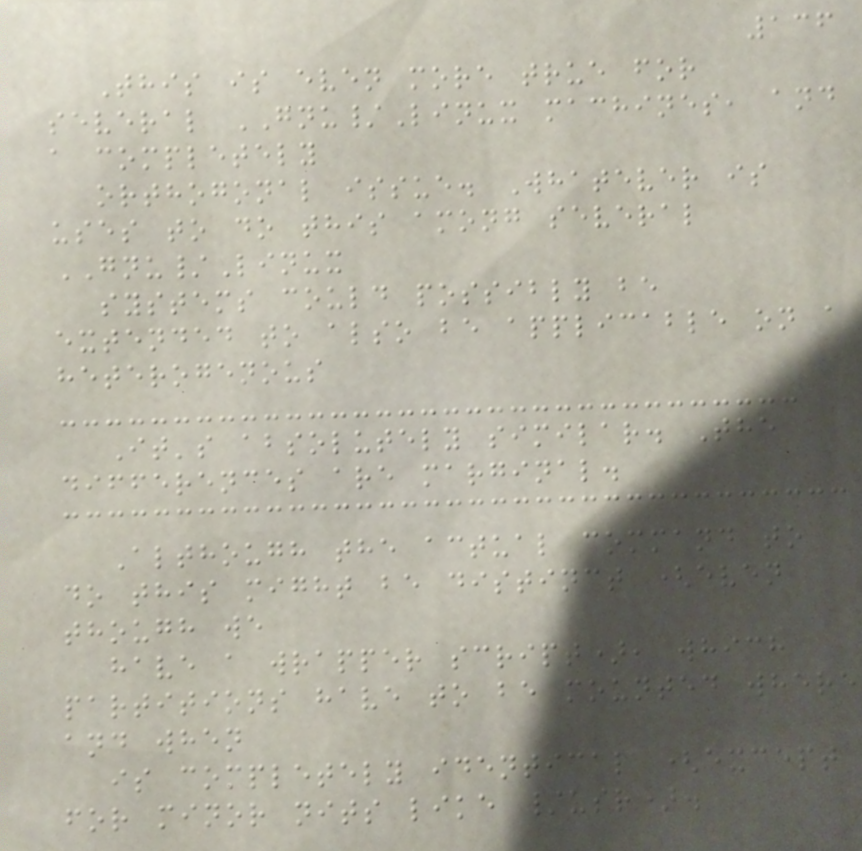136
This is even more true for
several GNU/Linux machines, and
a completely
orthogonal issue. Whatever is
uses to do this among several
GNU/Linux
systems could possibly be
extended to also be applicable on a
heterogenous
It's absolutely similar. The
differences are marginal.
Although the actual command to
do this might be distinct (even
though we
have a wrapper script), which
partitions have to be mounted where
and when
is completely identical (except
for minor nits like /usr).
